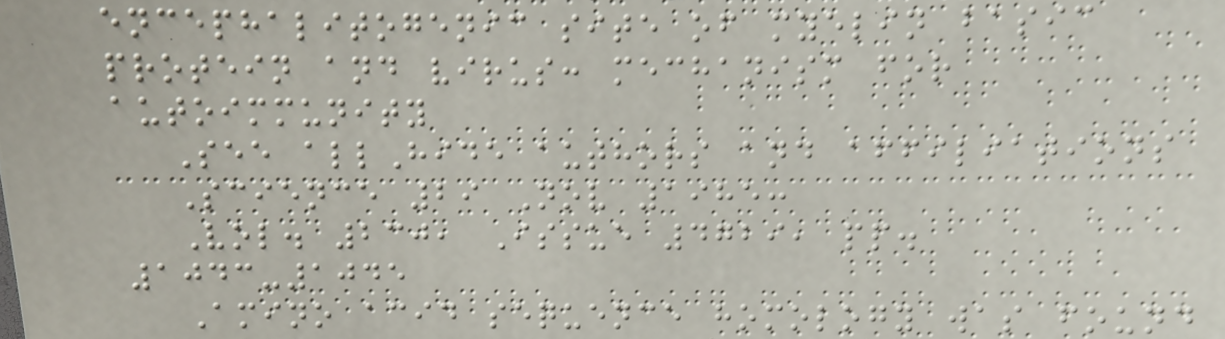encephalitogenic site of myelin basic
protein and virus: mechanism for
autoimmunity
See allHide authors and affiliations
Science 29 Nov 1985:
Vol. 230, Issue 4729, pp.
1043-1045
Amino acid sequence homology was found
